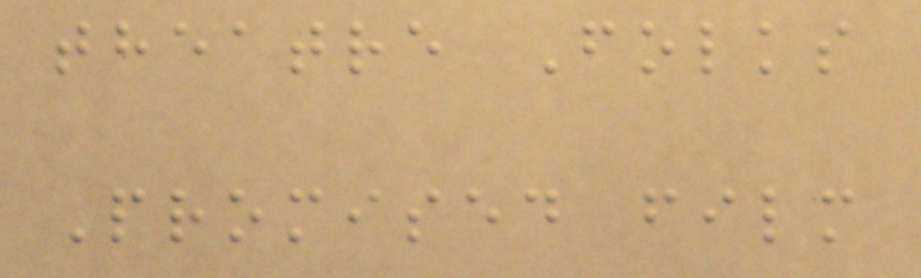theatre Folks
Promised film
